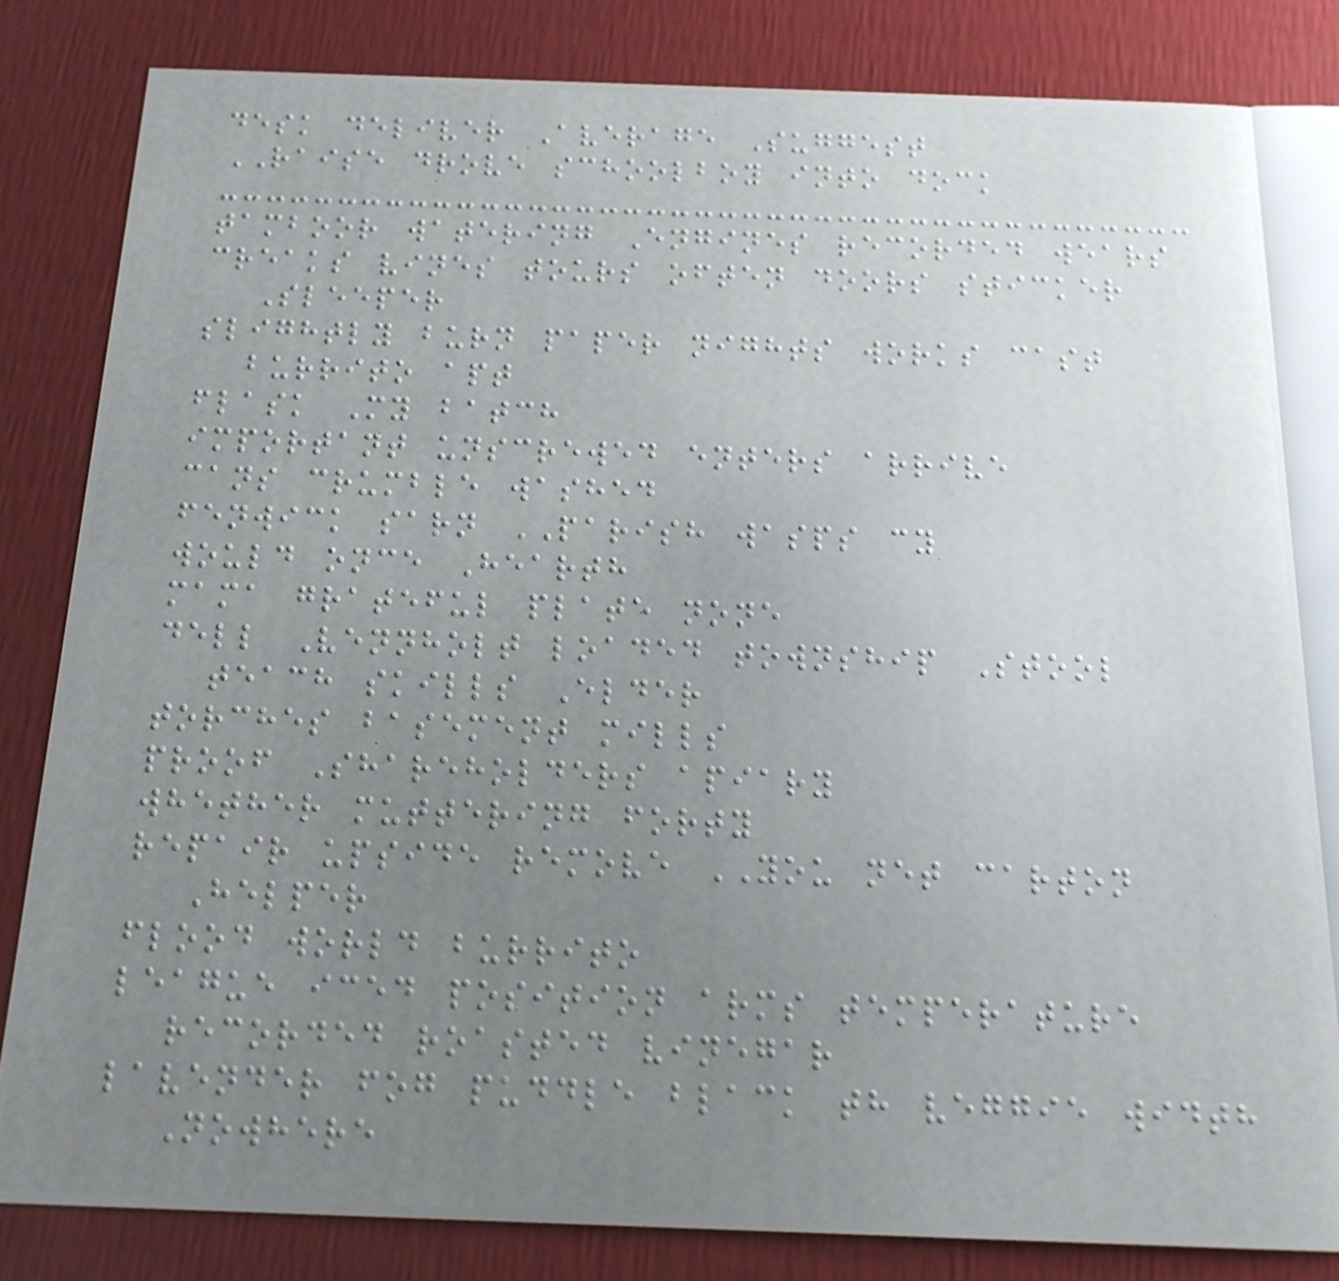desk deliver Average Suggest
RAISE drove schoolboy into dock
tamboor watering Engines recorded wears
creaks vines tours often doors sticker
Sleeper
slightly burn paper nights works cast
burrito apt
flask My batch
important unscrewed enters arrive
cans crumble washed
fenwick sarn PARISH wasps cy
would once Hearth
mama grateful plate none
dell Vennholt loaded township Stool
teach skills Elder
torches basement mills
proof Shareholders apiary
whether muttering forty
repair upside remove YOU net carton
Helper
flood world burrito
league iced position arms temperature
recorded roasted vinegar
lavender fog puddle black th veggie width
Nowhere
